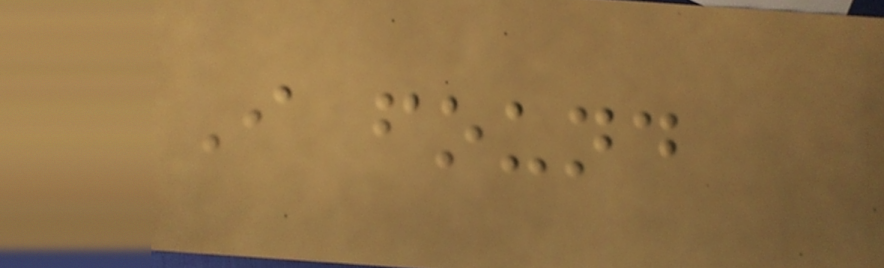I found
